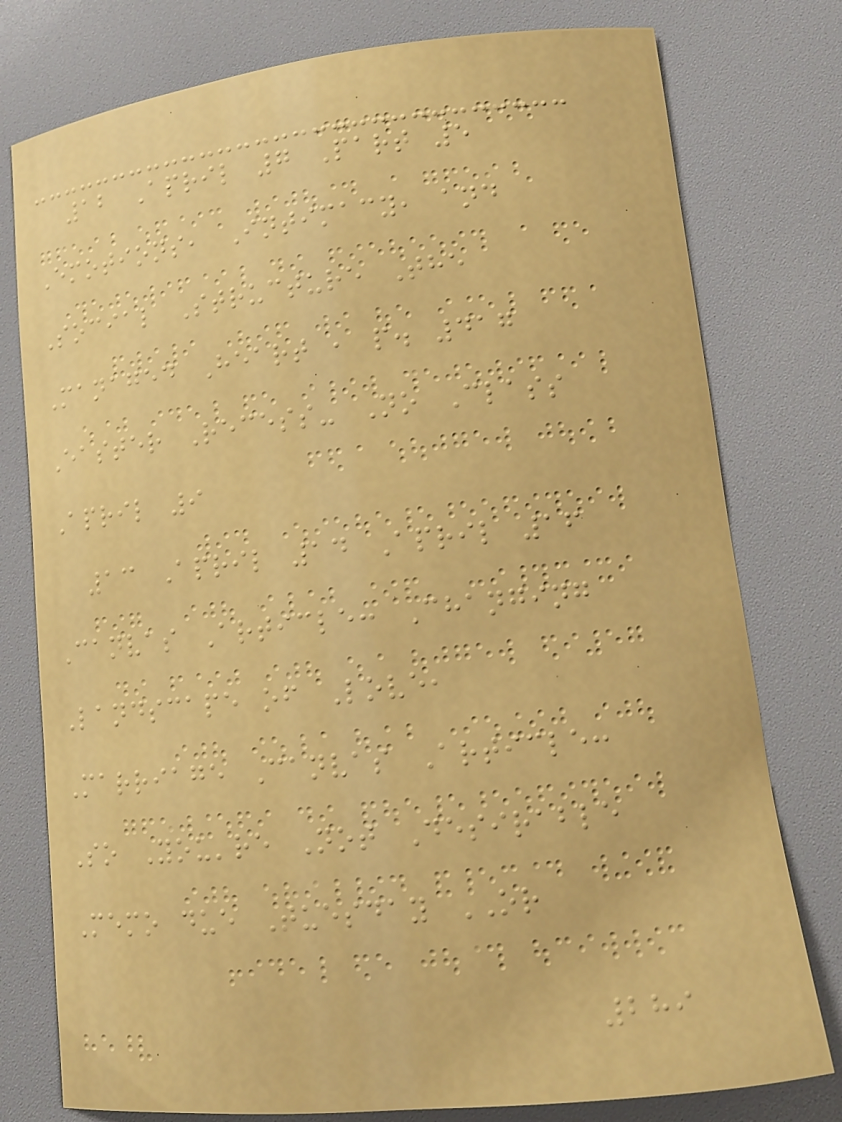12 April 7 Part 5
Emotions, Intimacy, and
Social Structure The
Managed Heart , p. 417
Easter Recess- No Class
April 9
13 April 14 April 16
Canvas Article: Changing
Landscape of Love,
Marriage Canvas Article:
So You're Not Desirable
Memo due Tuesday OR
289
